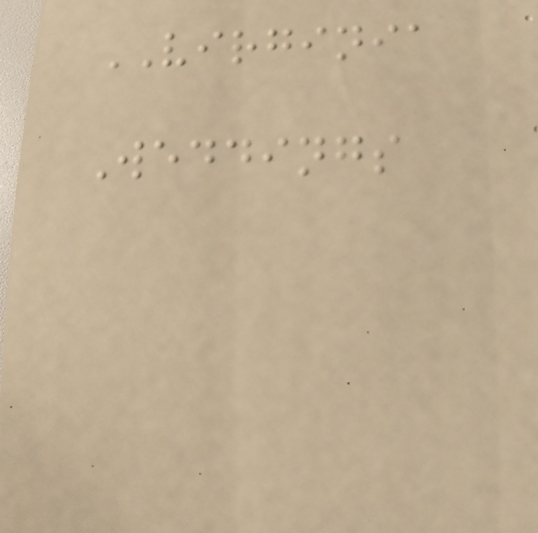VIRGINIA
Weddings
